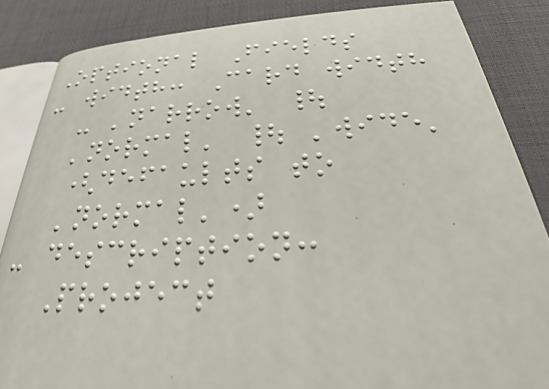Optional Fields
- width: Card width
- 'narrow' |
'normal' | 'wide'
(defaults to
'normal')
- description:
Project
